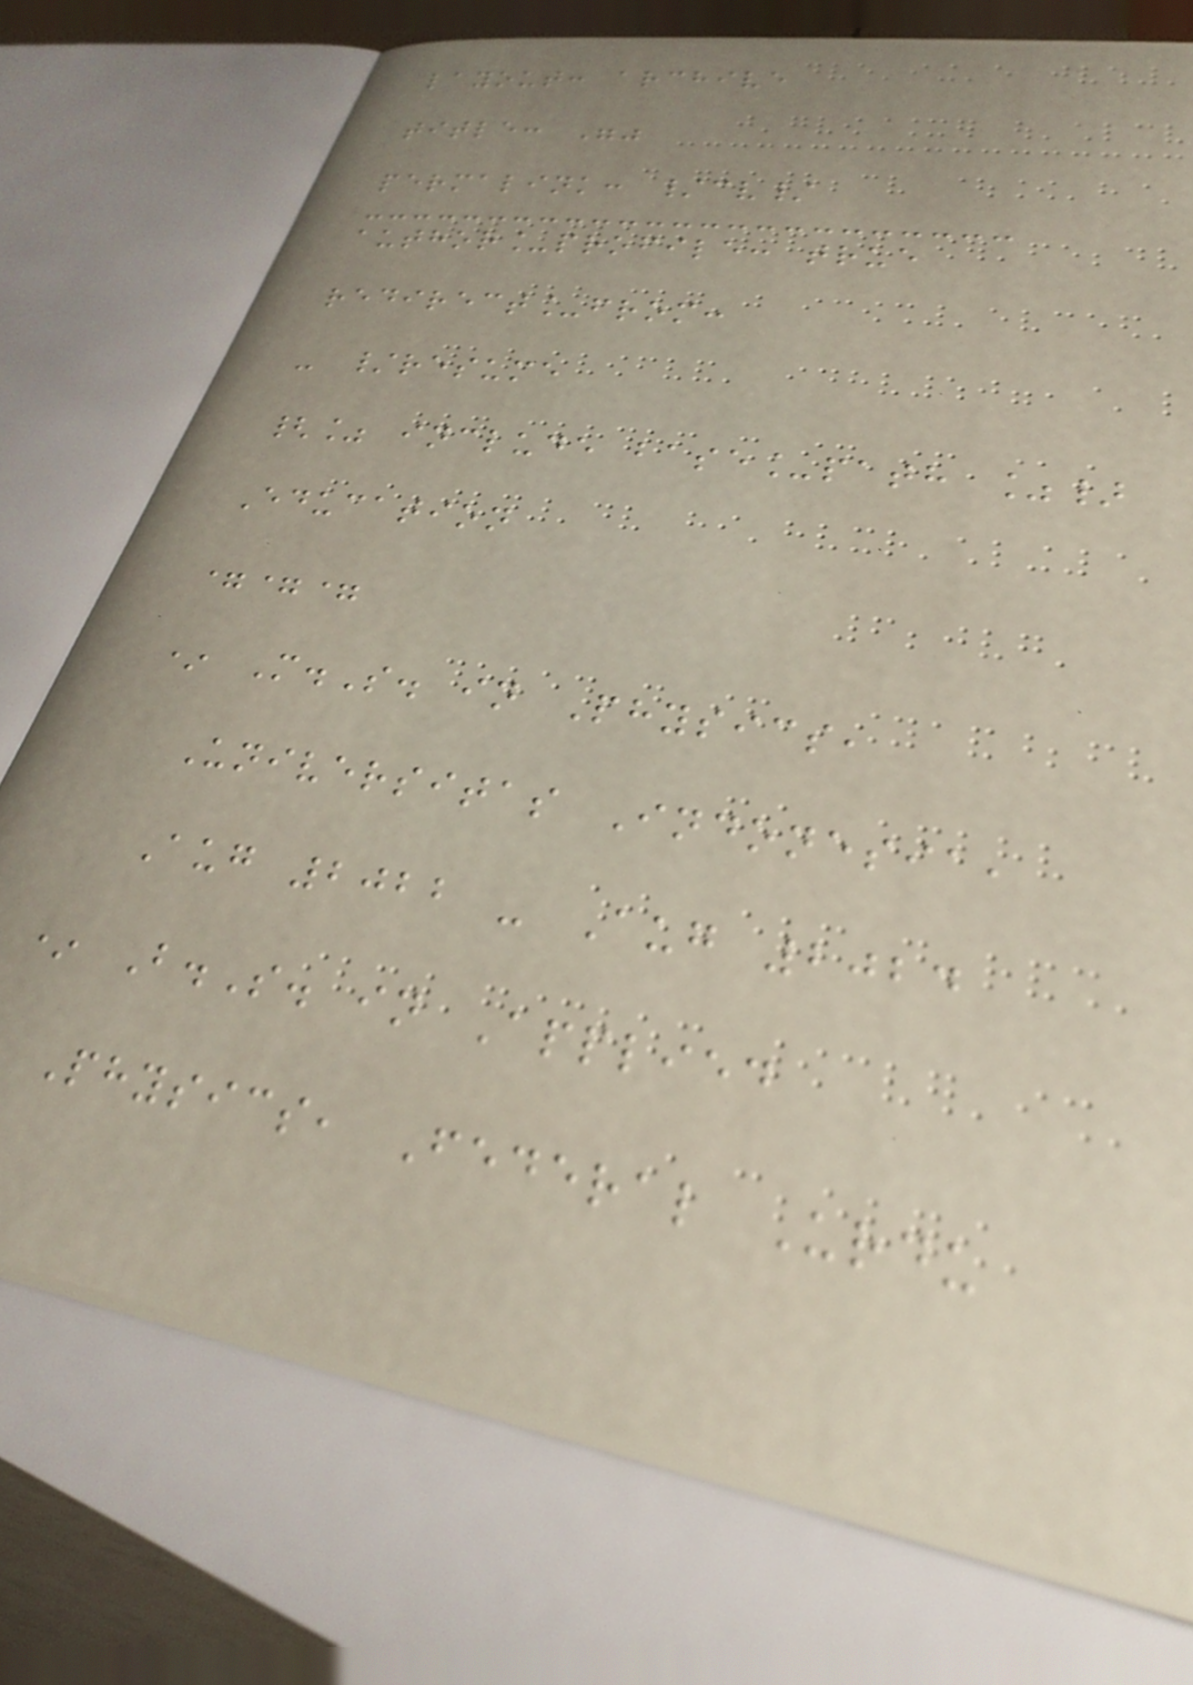layout: archive
title: ""
permalink: /cv/
author_profile: true
redirect_from:
- /resume
{% include base_path %}
Education
===
* M.S. in Physics,
Universitas Indonesia,
Aug 2022 - Aug 2024
* B.S. in Applied
Physics, Federal Urdu
